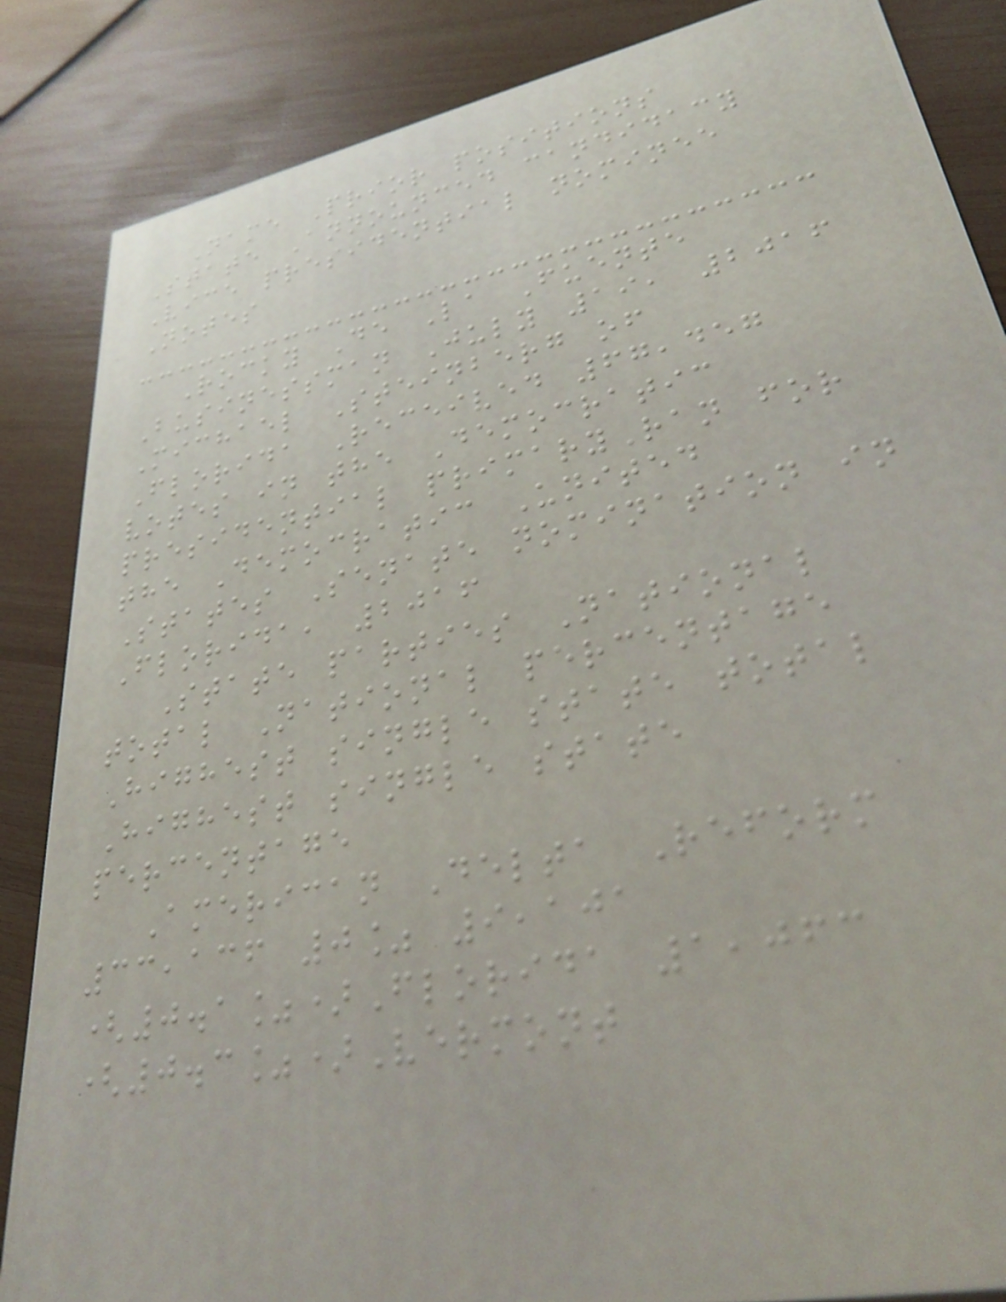Name Prior positions
State Announced candidacy
Vice presidential nominee
Notes
Rocky De La Fuente
Businessman July 19, 2016
Michael Steinberg of
Florida Received 67,457
votes in the Democratic
presidential primaryRan for
the Democratic United
States Senate nomination in
Florida, 2016
State parties National
total National percentage
Highest single state total
Highest single state
percentage
American Delta Reform
33,136 0% 9,101
(0.1%)Florida 1,063
(0.3%)Vermont
